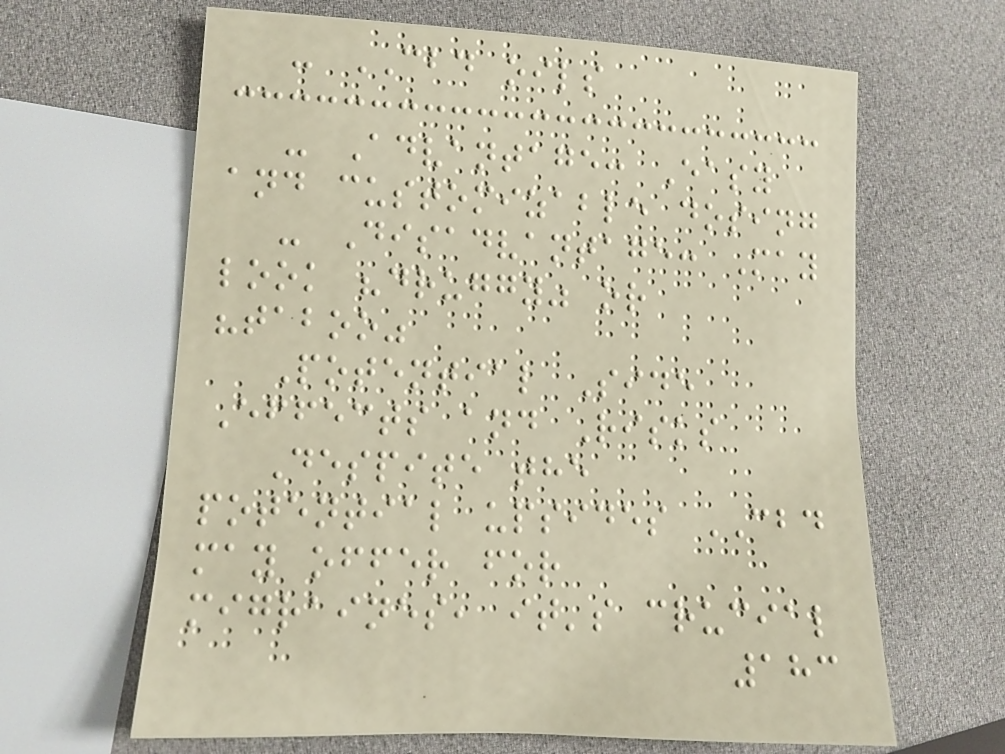- CBD oils
- Advantage: Easy
and customizable dosing
- Disadvantage: May
look "druggy" or
"taboo"
Potential Side
Effects and Risks
Despite the
potential upsides CBD
may offer for
migraines, it's crucial
183
